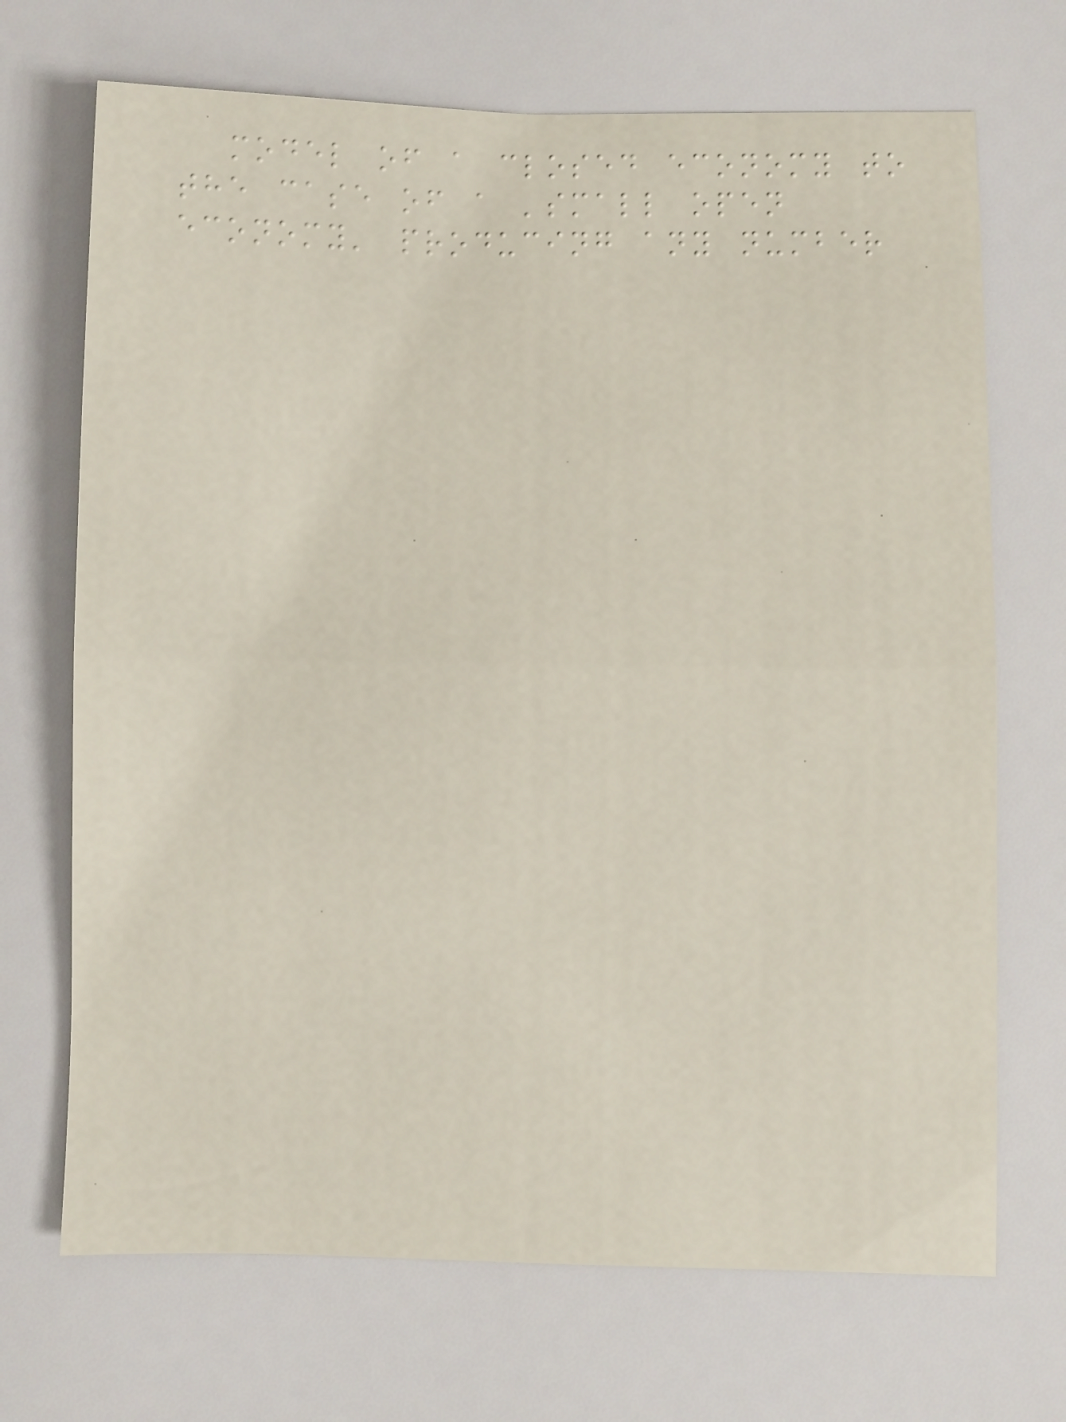model of a closed economy to
the case of a 'small open
economy' producing any number
